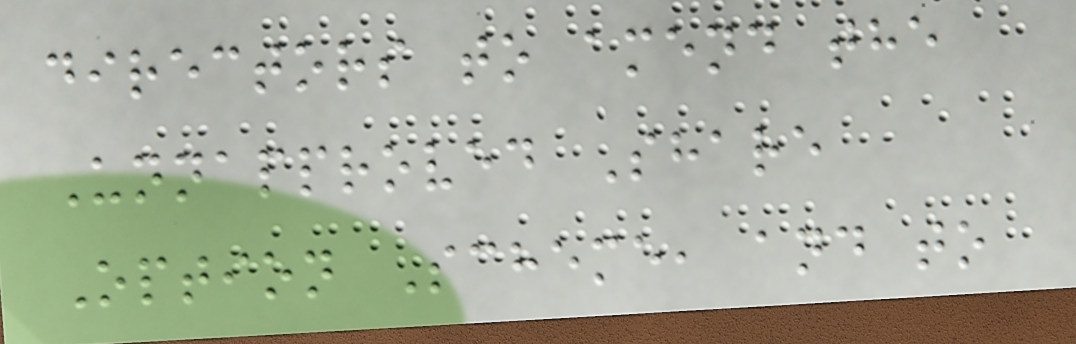directors to amend the
Unnapproved Share
Option Scheme, and to
